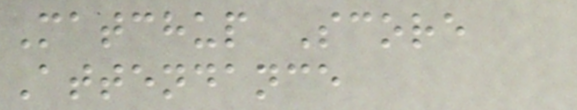Matchup Score
Attendance
